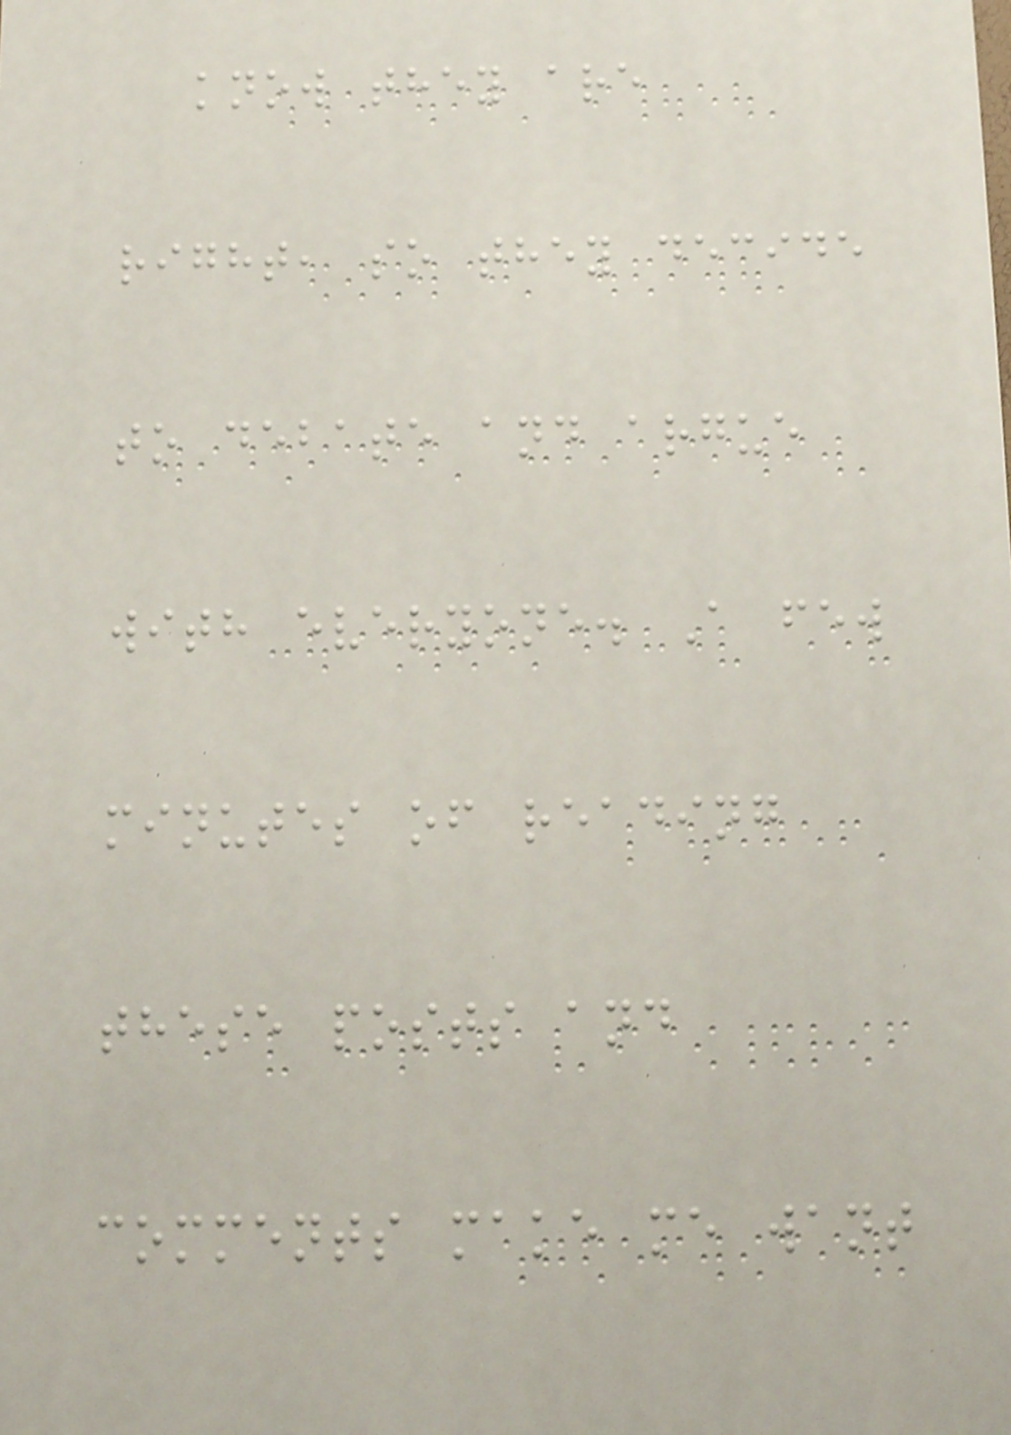know they are
right, so they decide
to debate and argue
with everyone. A few
minutes of reading
these posts and
comments make me want
